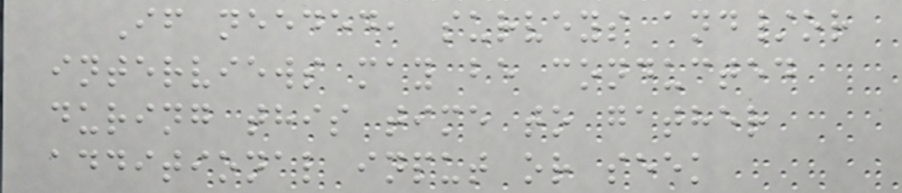If needed, surveys and/or
interviews may be conducted
during this time to gather
additional input or seek
